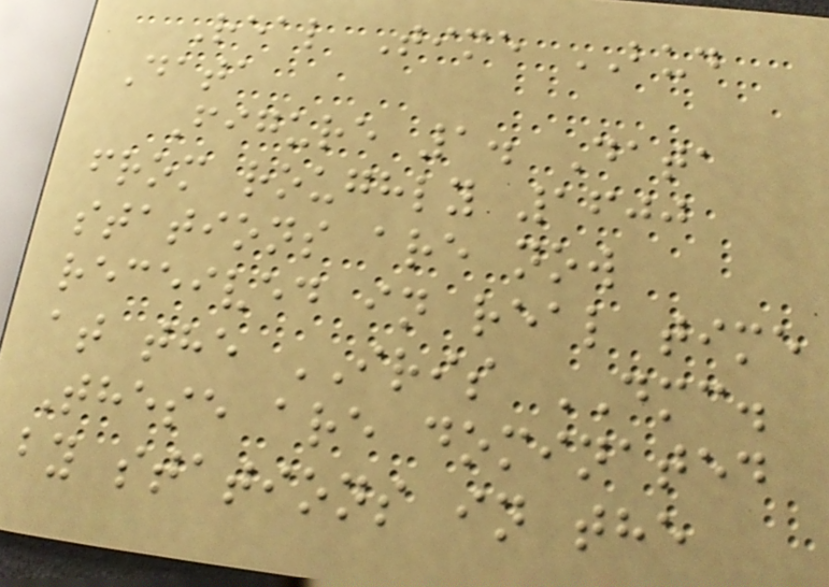Real Time BUD
Data
Figure 1. Data
from roughly 1600
stations are now
received in real time
at the IRIS DMC.
These are dominated
by stations in the
